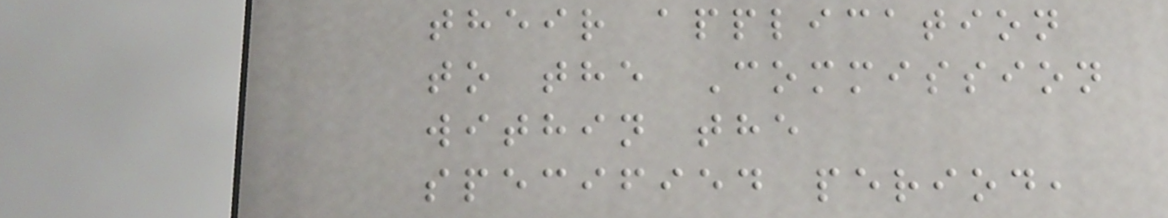their application
to the Commission
within the
specified period,
